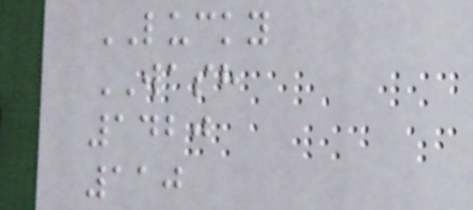LUCKY
WASH
1420
110
